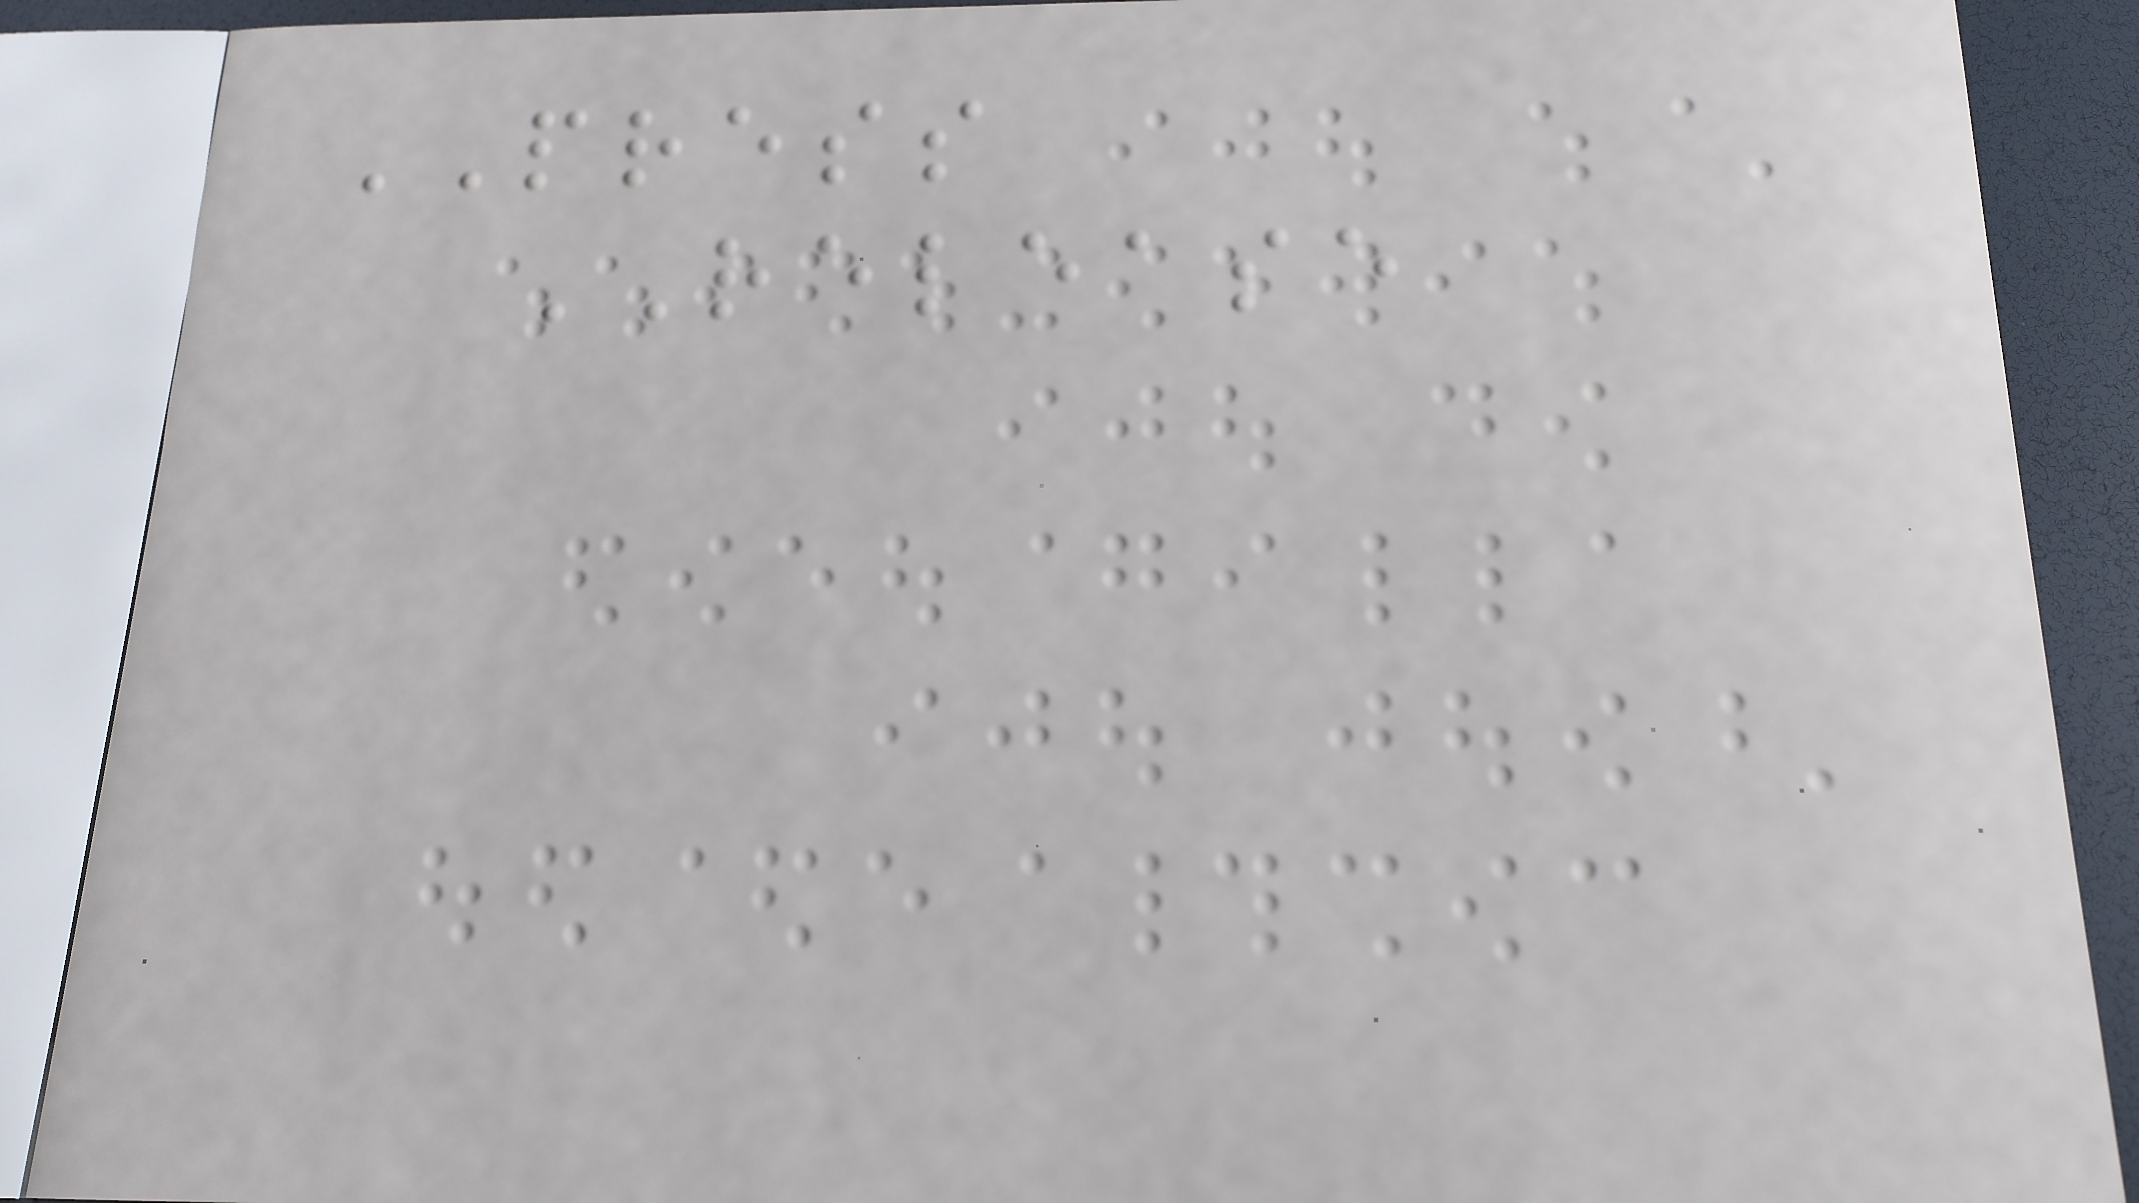PRESS
RELEASE
